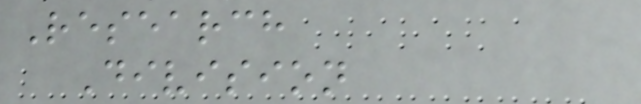Research
Division
